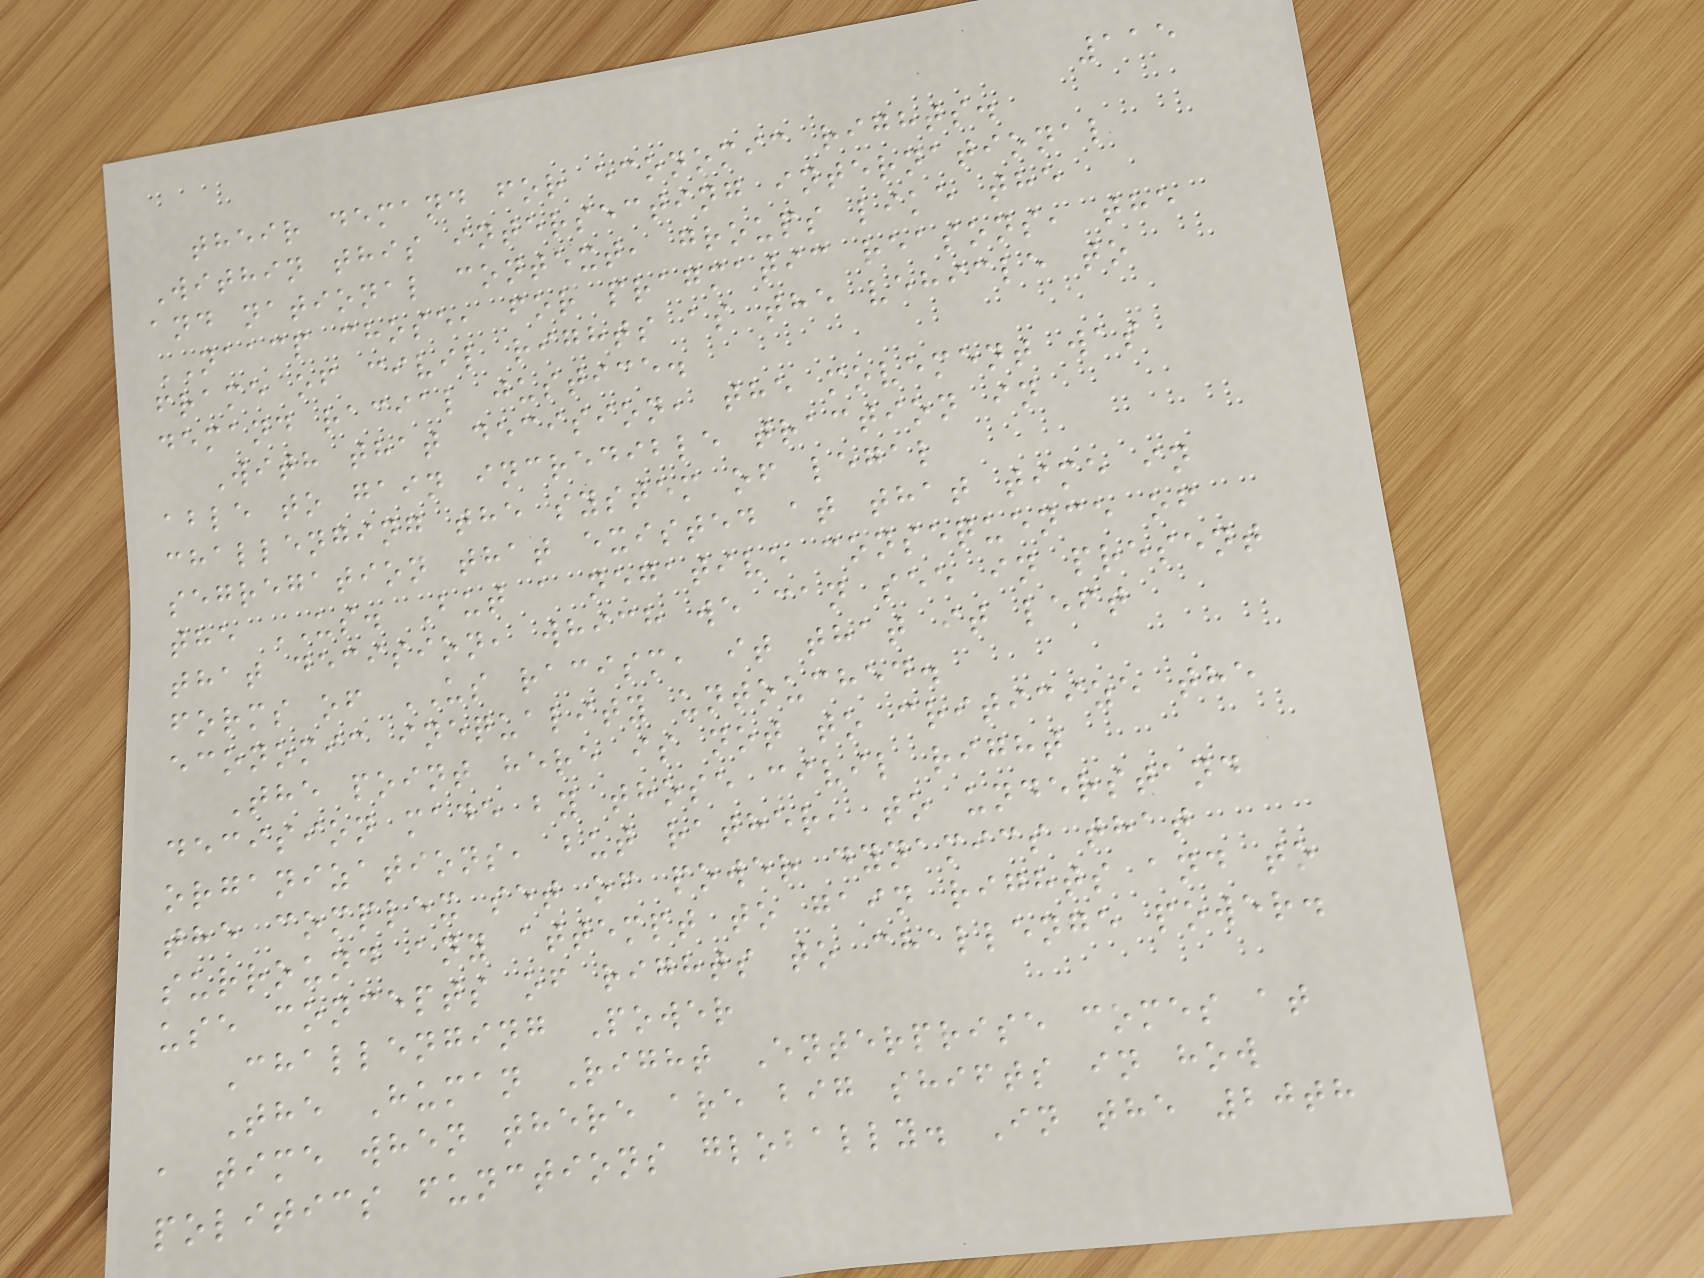115
their demand for economic rights.
Within this intersecting international
and national context, groups like the
NAACP chose, for pragmatic reasons, the
frame of civil rights as the vehicle to
demand racial justice.
With that decision, the movement was
able to gain incredible traction in
challenging the system of legal
segregation that existed at that time in
the US. But a negative consequence of
that decision, which we can see in present
forms of US racism, it that it left
economic inequality untouched.
The point here is not to criticize the
decision made by those civil right
organizations, but rather, to understand
the complex set of power dynamics that
surround any attempt to gain rights and to
use concepts of rights to challenge power.
Challenging Power
The Human Right Enterprise comes at
a time when there are big shifts in how
politics functions globally. In the 20th
